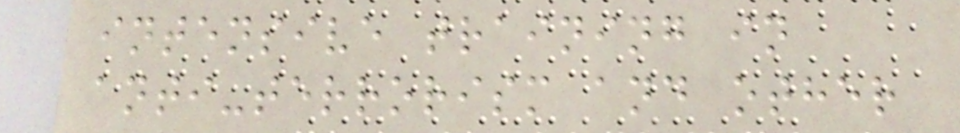intensive training in
anti-terrorism and other
